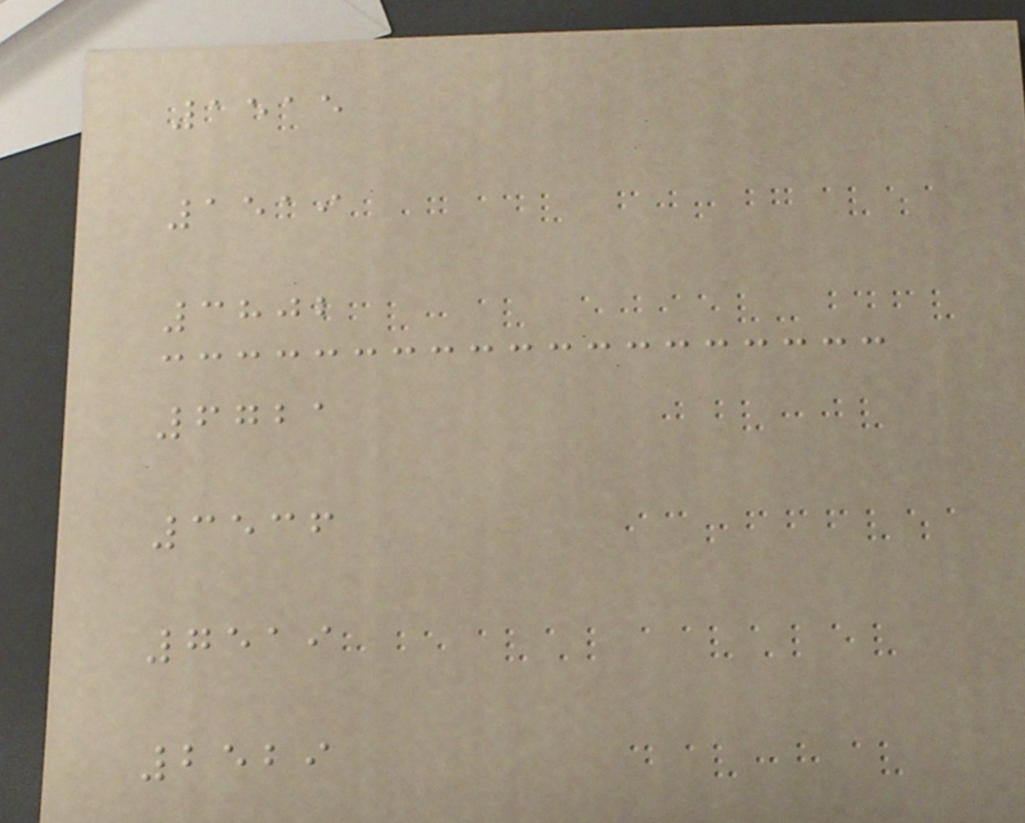1515
1519
3802
6721
3536
7519
2529
